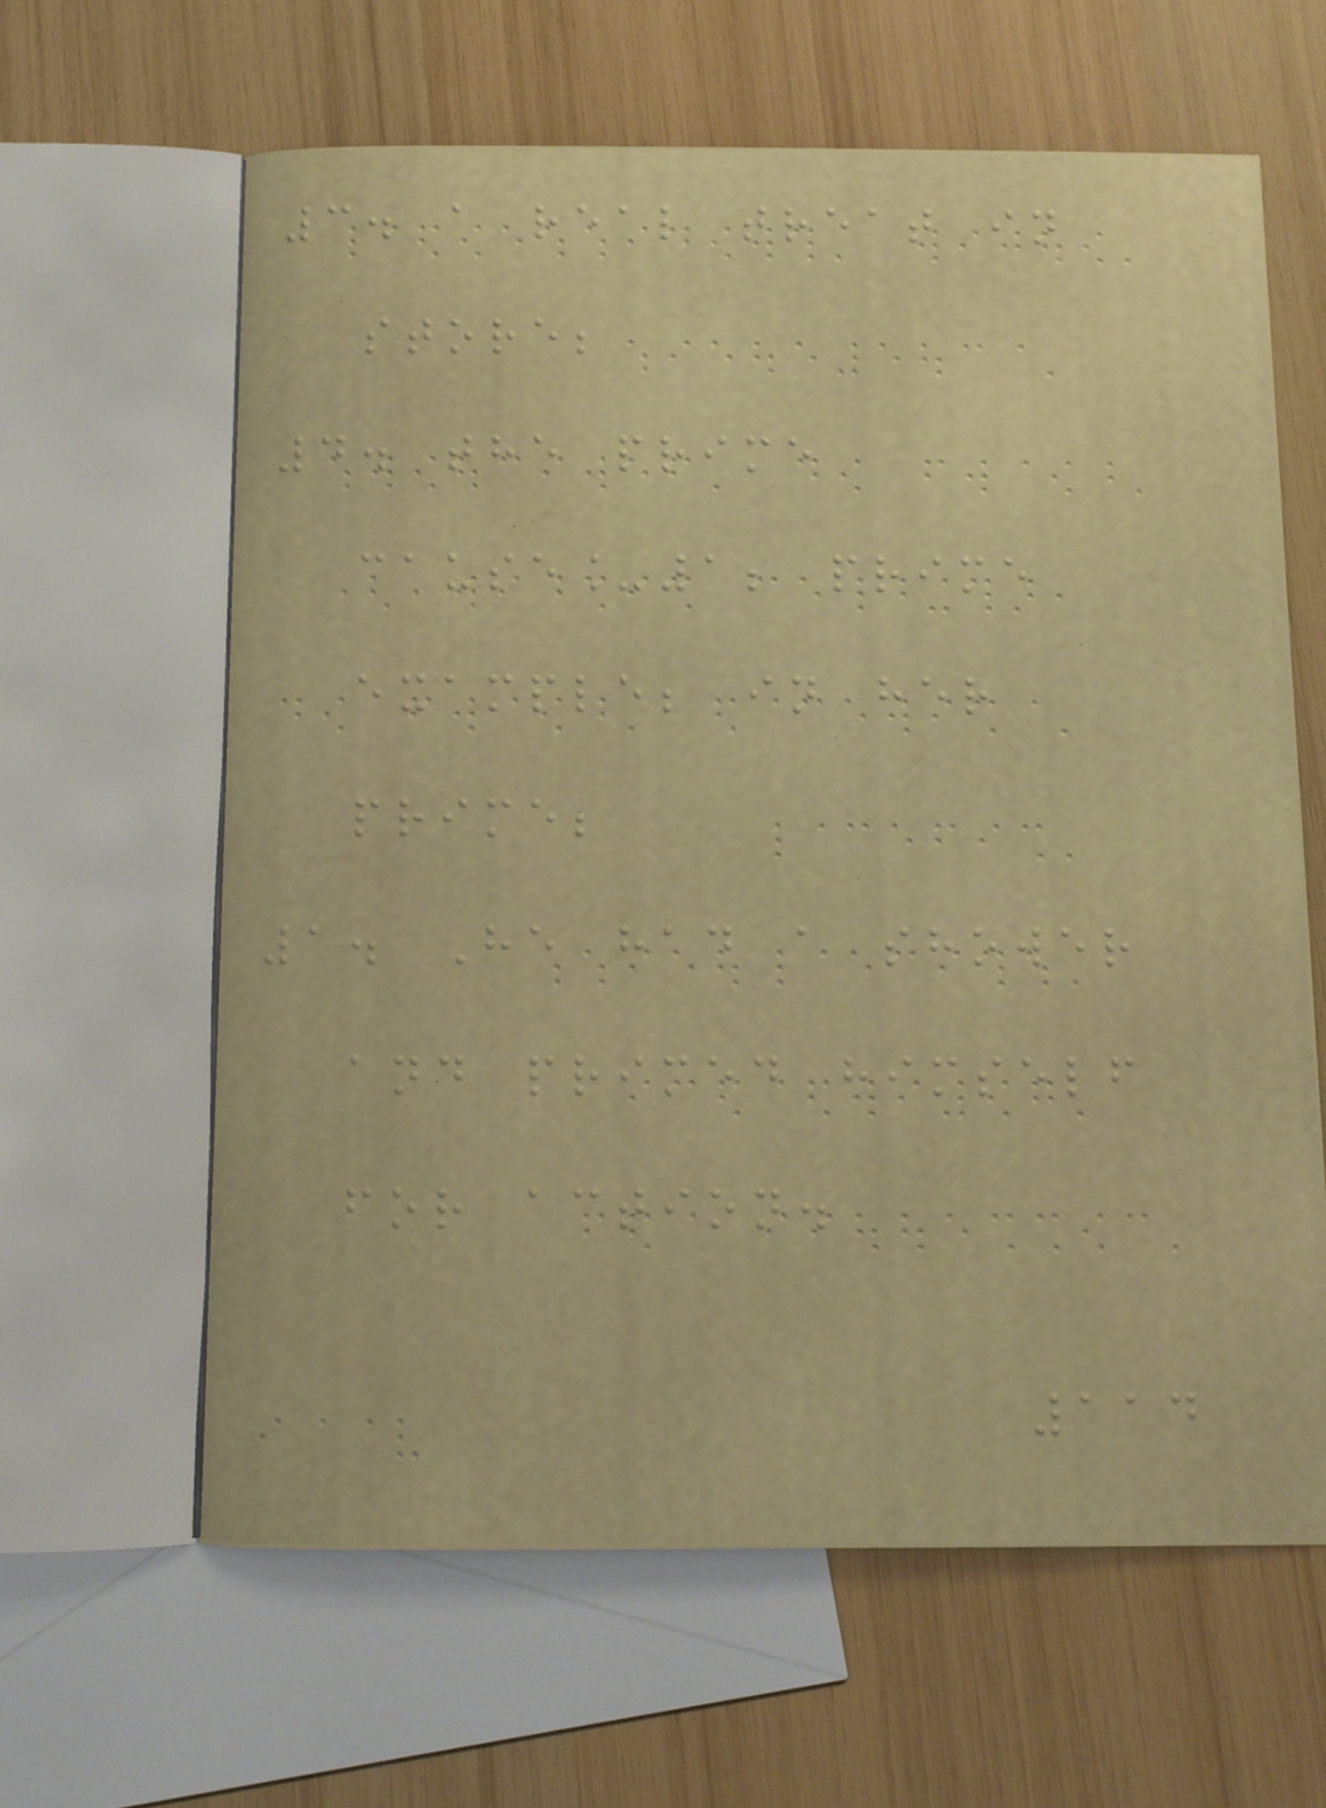3. a real treat in
store;
4. the prime
cause_1; prime
example; in her
prime;
1. He had a shower
and primed himself
for action.
114
